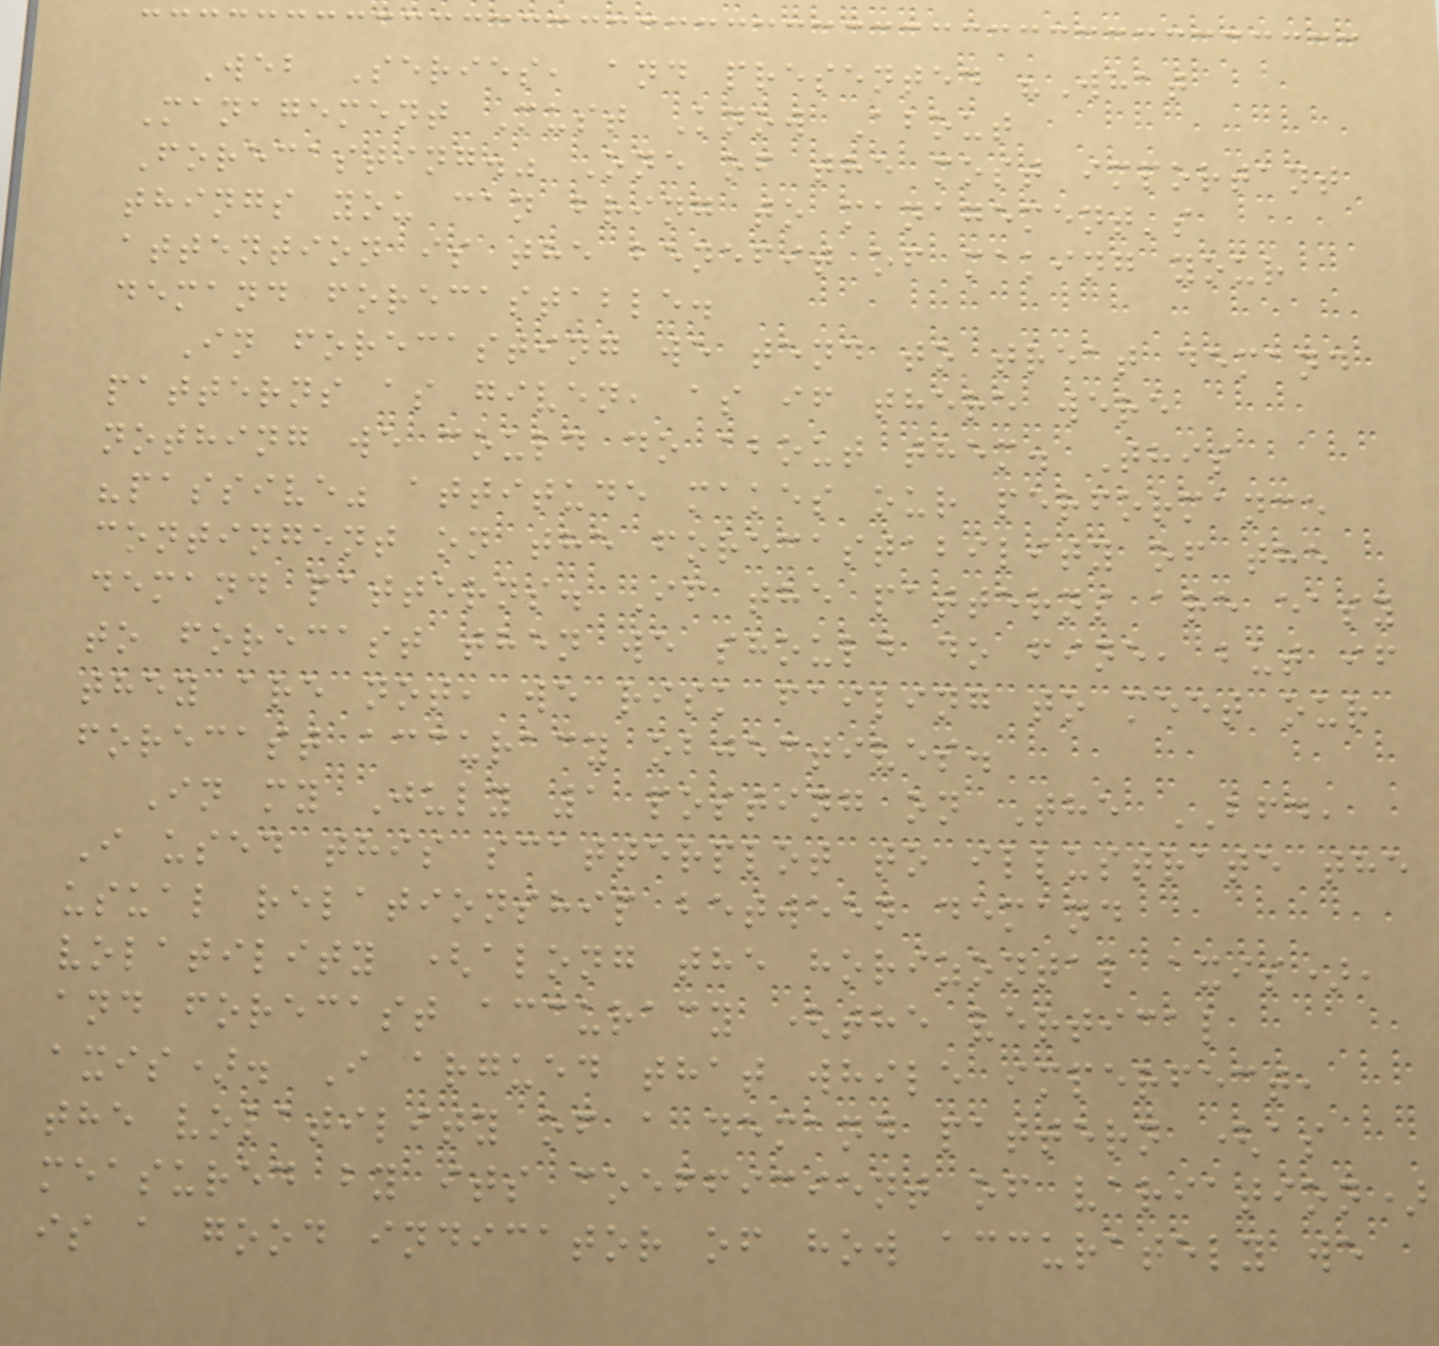Web Series, and presented "What
Management Must Know About
Forecasting." One of the most important
things you can bring to management's
attention is the benefit of making your
demand forecastable.
In forecasting we tend to treat demand
patterns as given, as if there were
nothing we could do about them. This
"passive" attitude makes our performance
contingent on the forecastability of the
demand patterns. If the patterns are easy
to forecast then we should do fine, but if
they are not, we risk failing to meet our
forecast accuracy objectives.
In my July 1 posting on The BFD,
I used this scatterplot to illustrate the
usual relationship between demand
volatility (along the horizontal axis),
and forecast accuracy (the vertical
axis). I argued that while imperfect,
the volatility of a demand pattern (as
measured by its coefficient of variation)
is a good indicator of how accurately we
